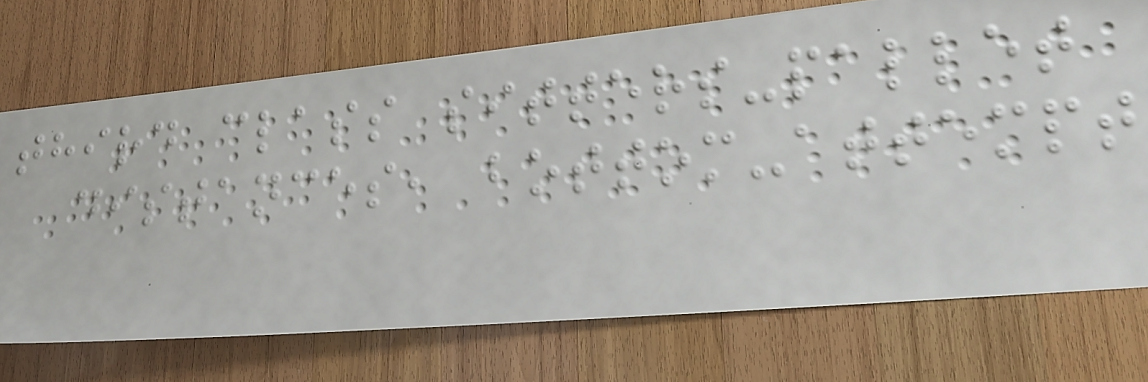third class sitters-pallet
distances, bottom-attempt
